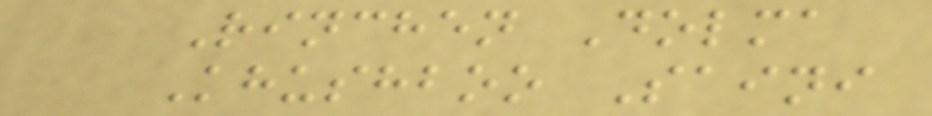Rinchen Dolma
Khushboo Saini
